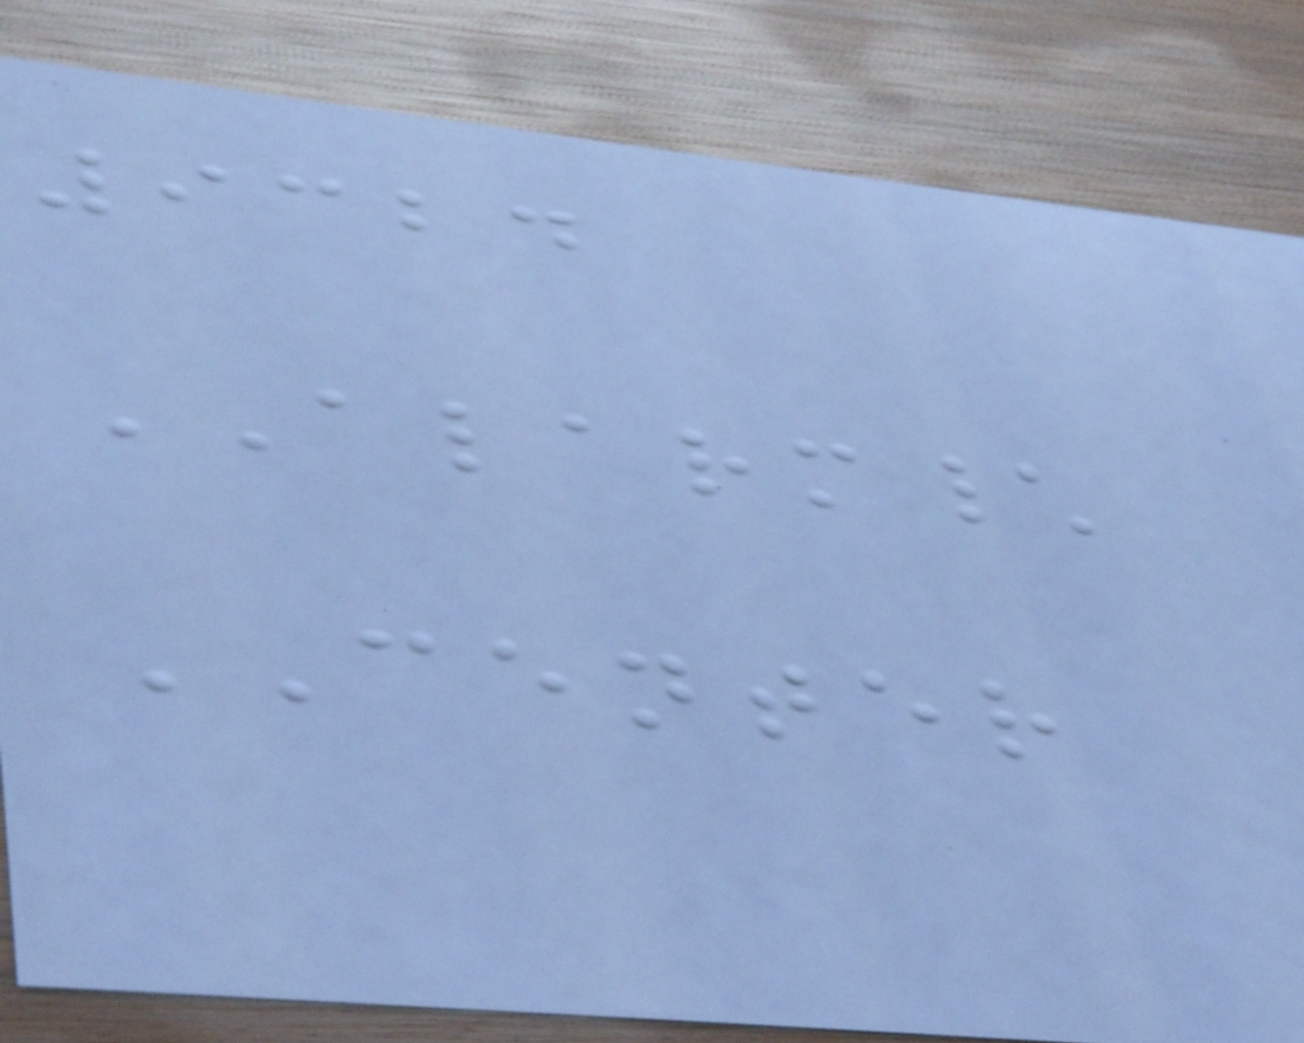9324
ALARM\
CENTER
